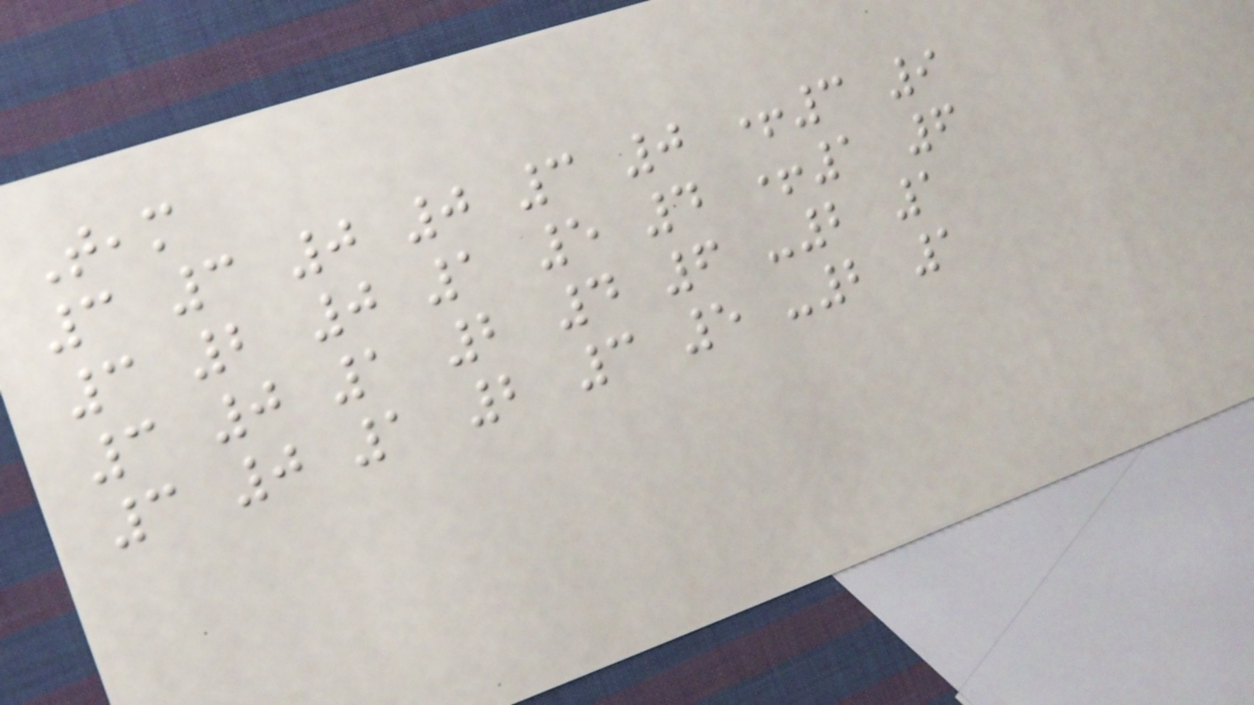Team
3 3 0 0 3 0 +3 9
3 2 0 1 5 4 +1 6
3 0 1 2 4 6 -2 1
3 0 1 2 3 5 -2 1
